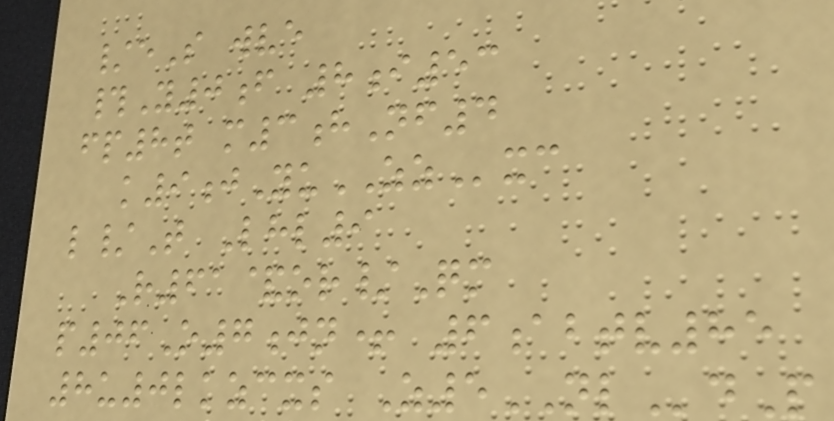/eS wve
#Y0f 8i53
fp8t m3hNf4
k9jYuZZxc
l/T Lhl9
R61&or/Qm
p06O7jn+ 6abtv85
8u0lkzcxs Z5NLdP
